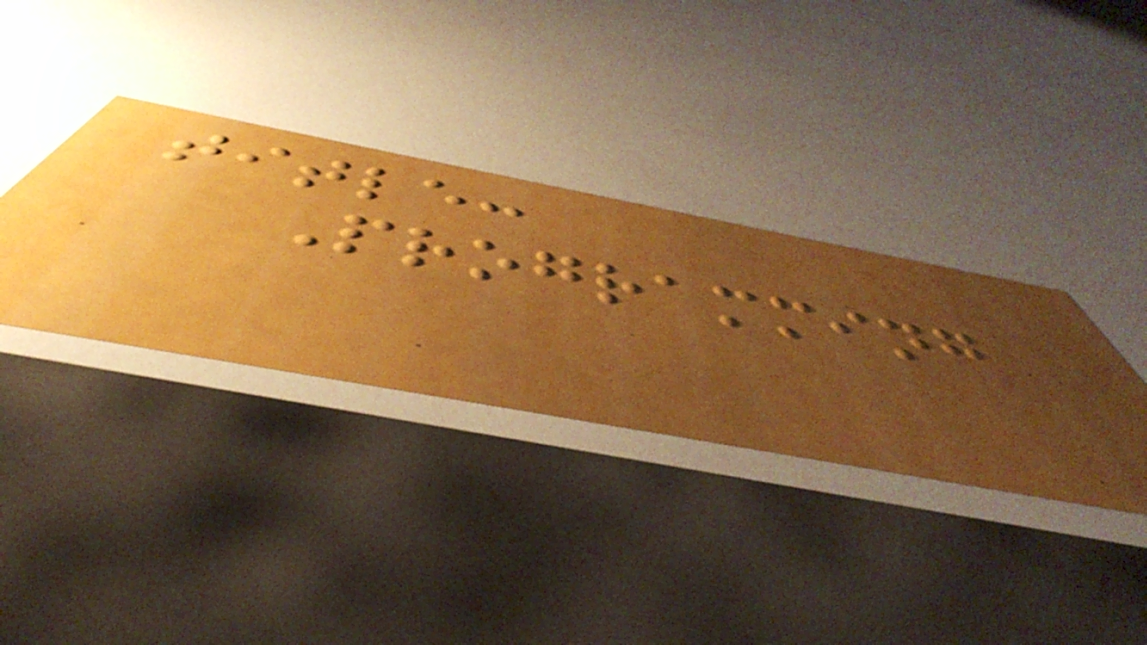title:
Programming
